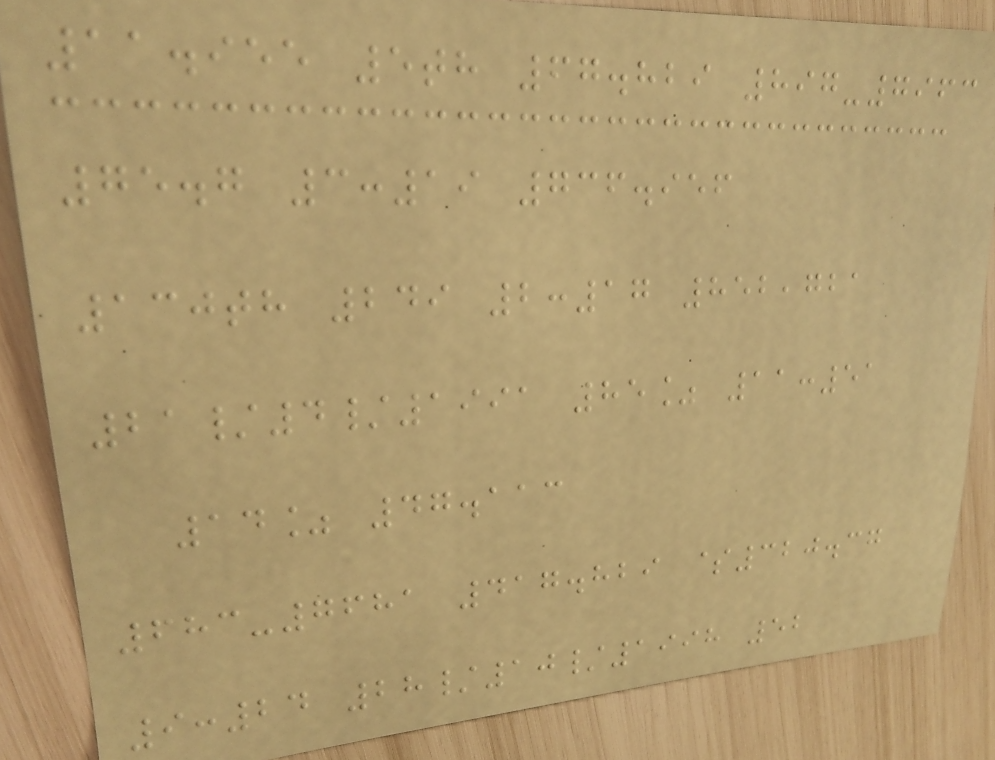11.955 5th 67.829 897-7963
75.7 3:19 736.956
130th 249 2:17 852,721
21/4/1991 85% 11:51
14% 47.113
683-7681 417.829 $320.37
9:24 28/10/1998 52
